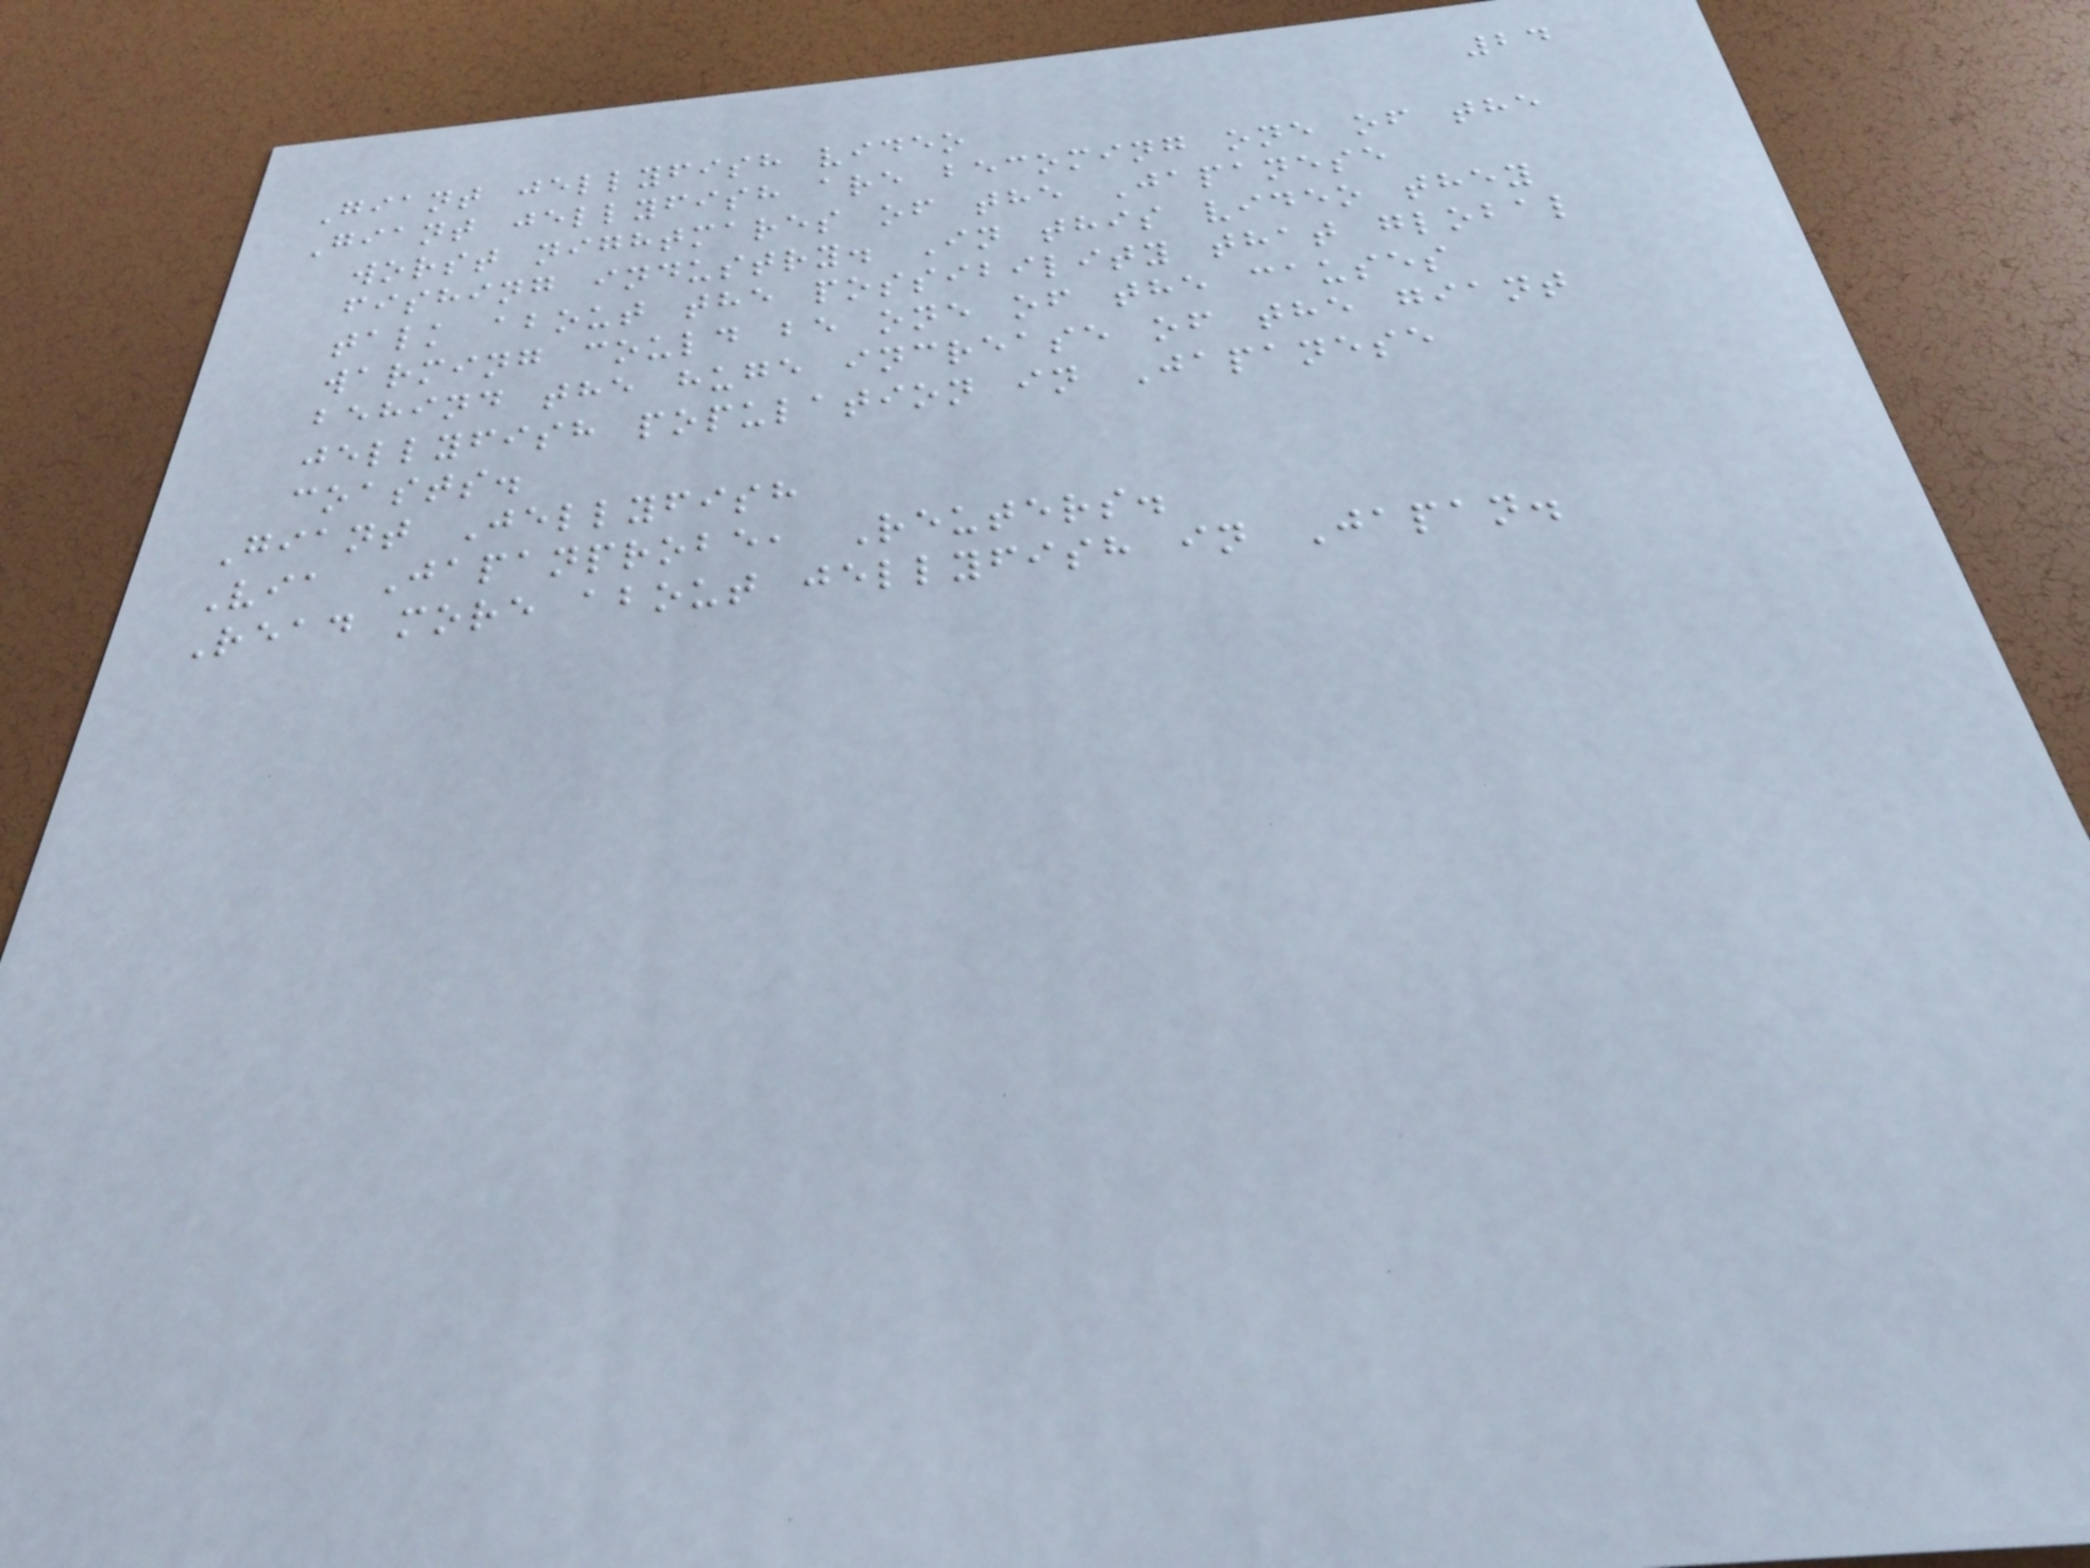24
Giant jellyfish video
Giant jellyfish are becoming one of the
worst nightmares of the Japanese
fishing industry. In this video they
talk about the possibility that global
warming could be one of the causes
behind the huge increase of the giant
jellyfish population in Japanese
coasts.
Giant Jellyfish
Via Japanprobe, Reuters.
Read more about jellyfish in Japan.
